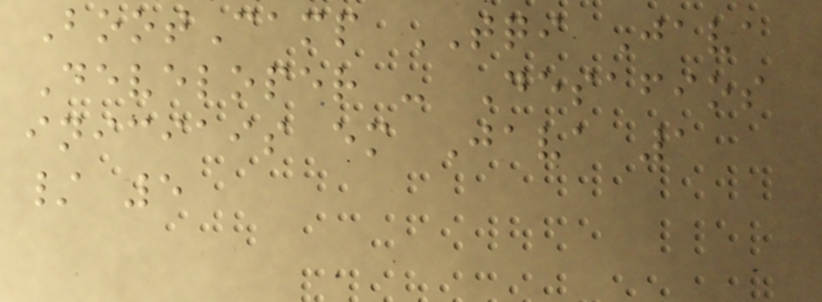BootCamp TQI Java
Developer - Desafios
iniciais em Java 1
/ 5
